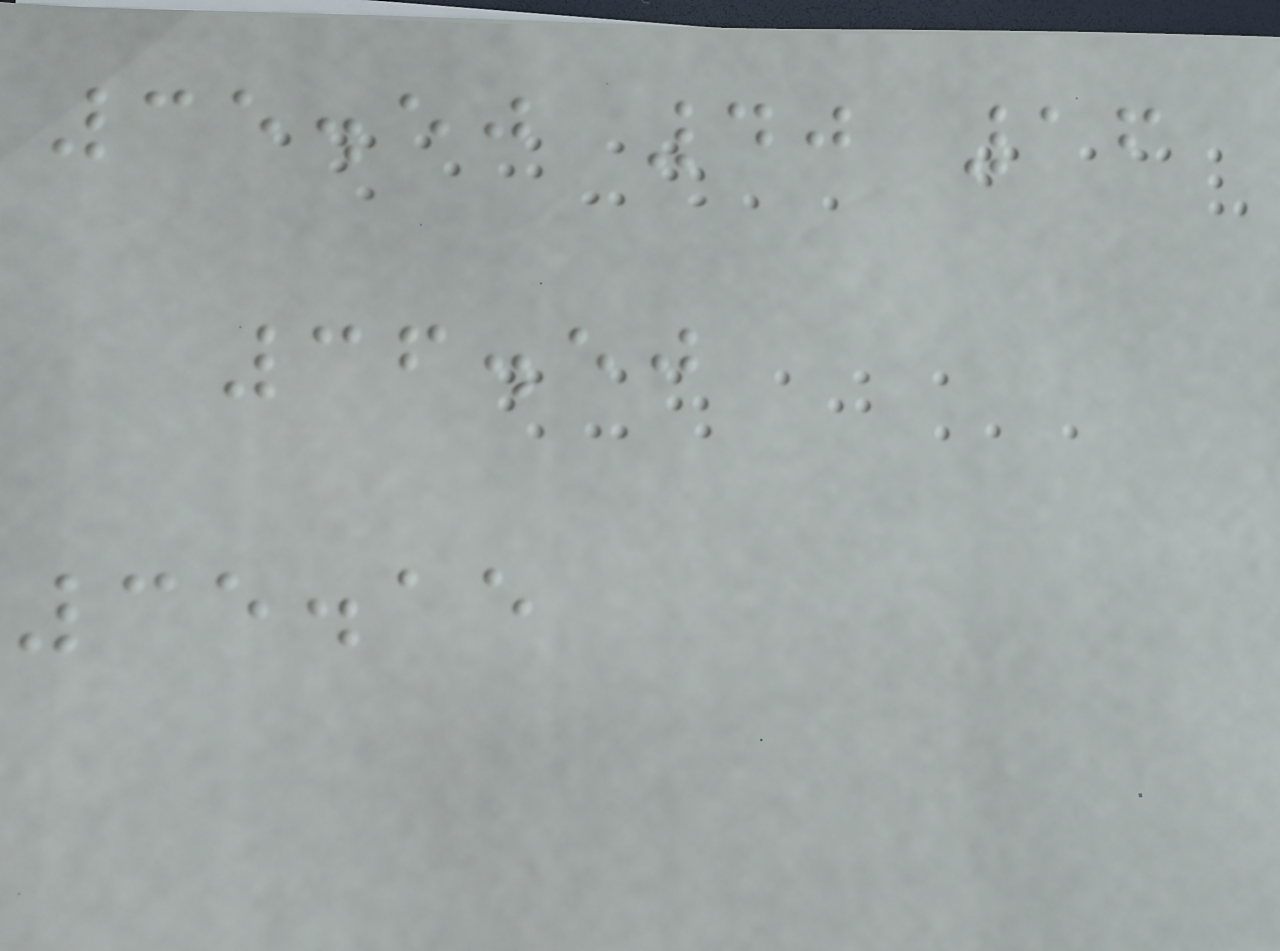35.50 40 16
36.50
35.15
